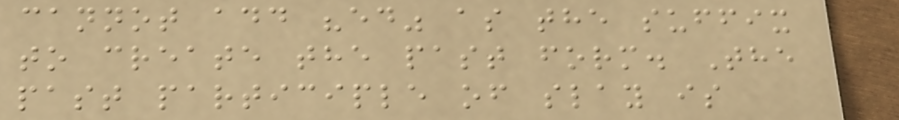cannot add "ed" as the suffix
to create the past form. The
past participle of slay is
